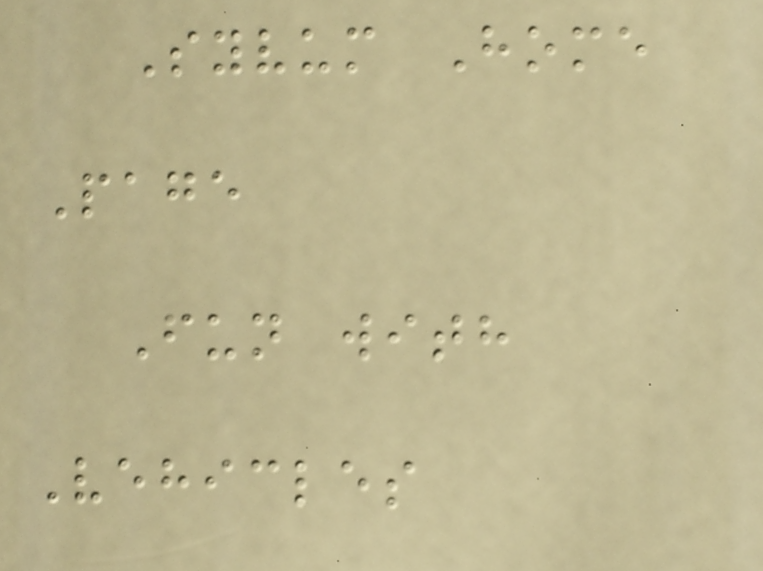Syvum Home
Page
Fun with
Vehicles
